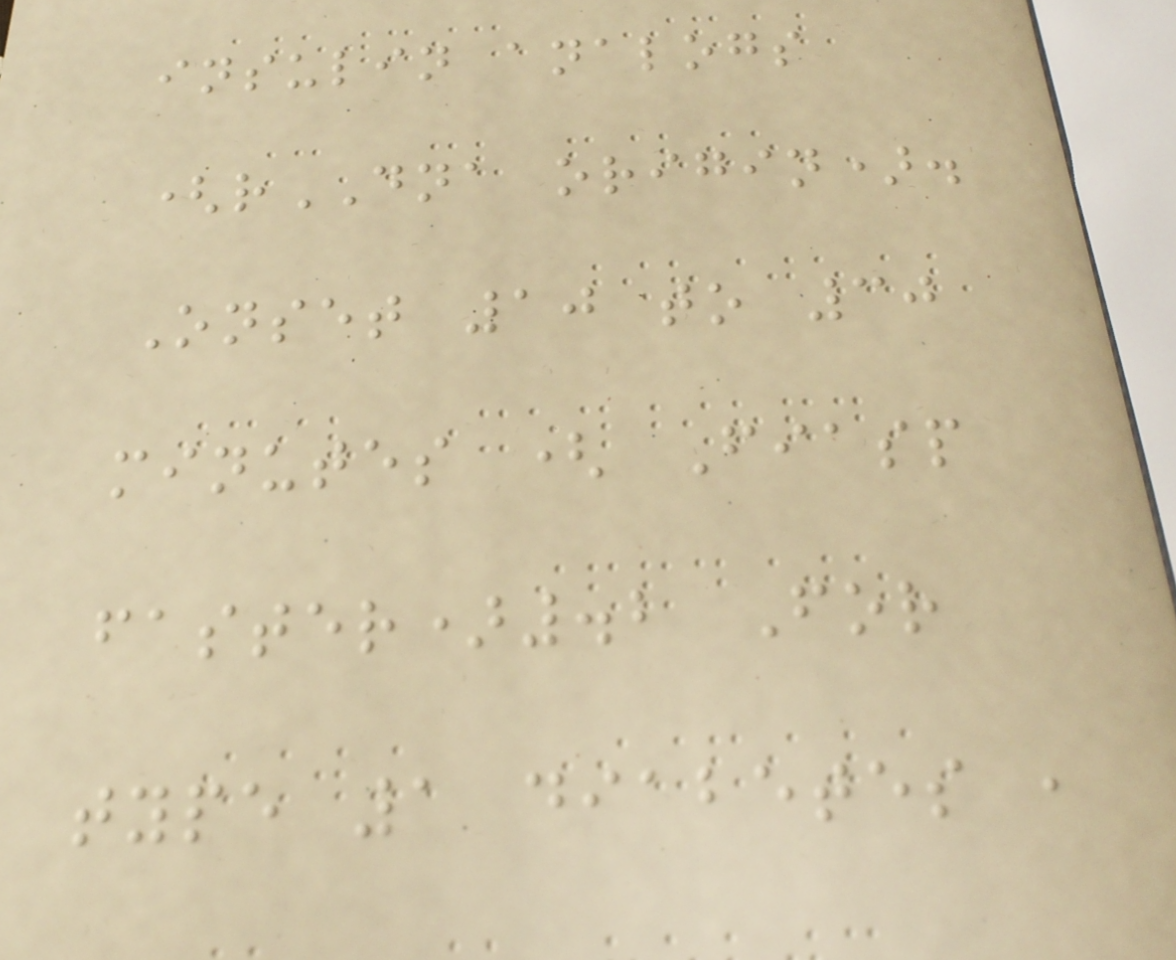insulin analogs
(rDNA origin).
Onset 10 to 30
minutes ( Fiasp
faster).2 For
type 1 diabetes ,
